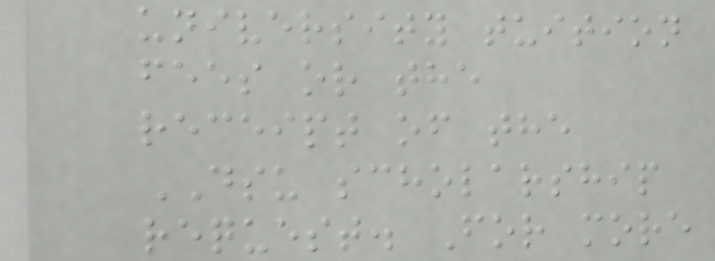university tuition
fees or the
receipt of the
DSU scholarship
request. For more
